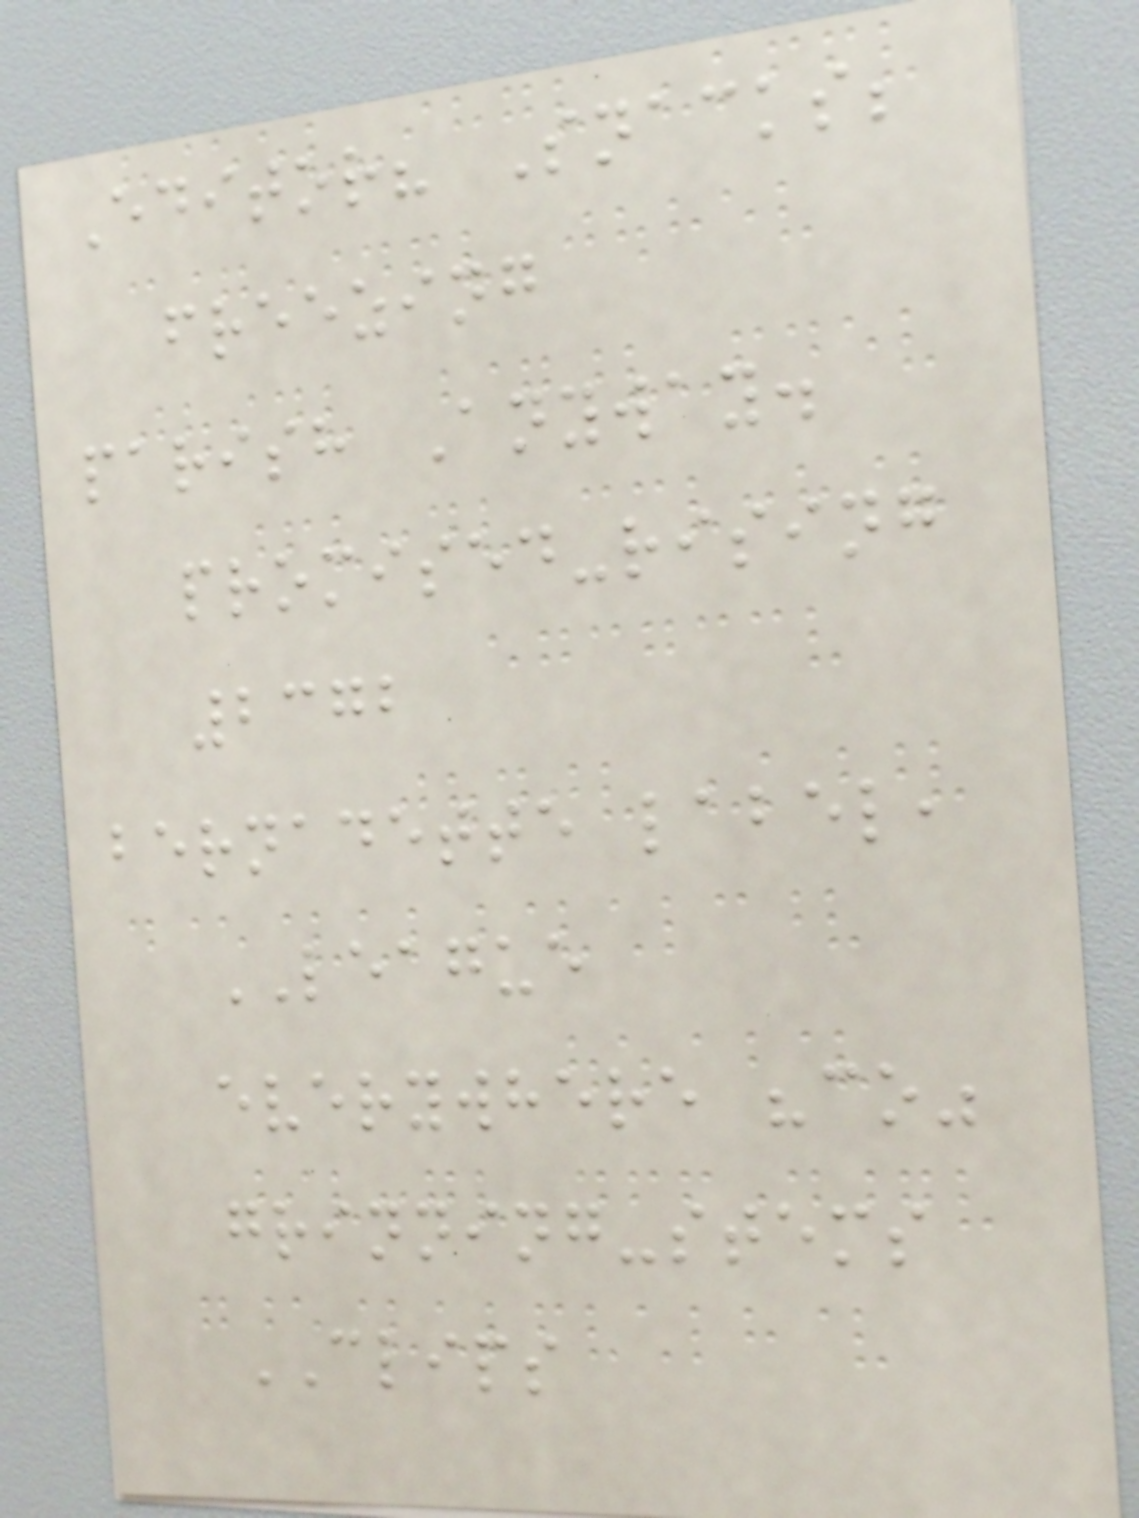Editor? Snacks;
freezing
parish Anyway.
promised-rising
2372
bernadette label,
LEAGUE
everywhere "co"
grinning-stems
CLIPS
